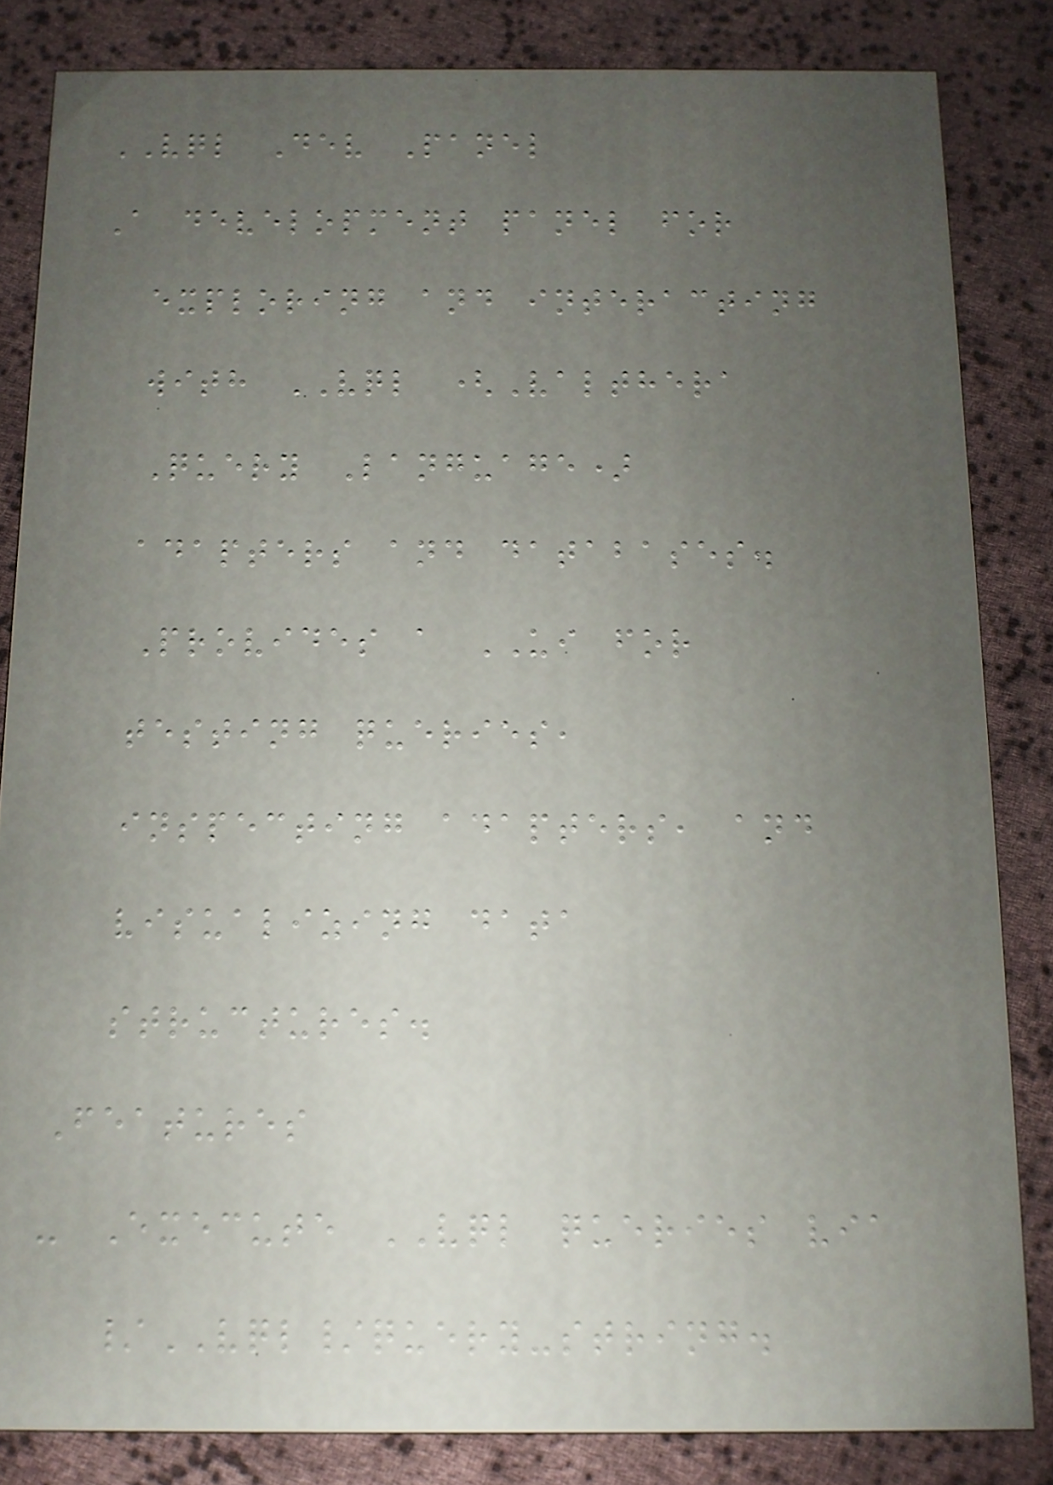VQL Dev Panel
A development panel for
exploring and interacting
with VQL (Valthera
Query Language)
adapters and databases.
Provides a UI for
testing queries,
inspecting adapters, and
visualizing data
structures.
Features
- Execute VQL queries via
/VQL/query-string.
